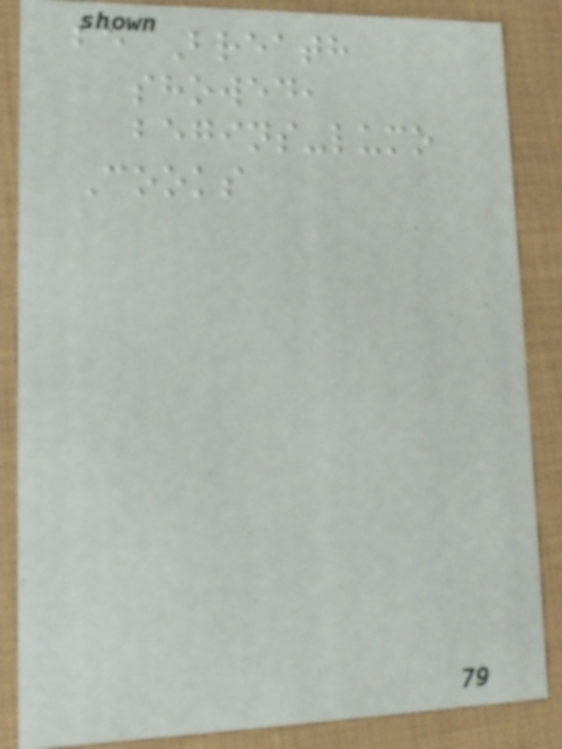be Breath
showed,
begins-lumo
Cooks
